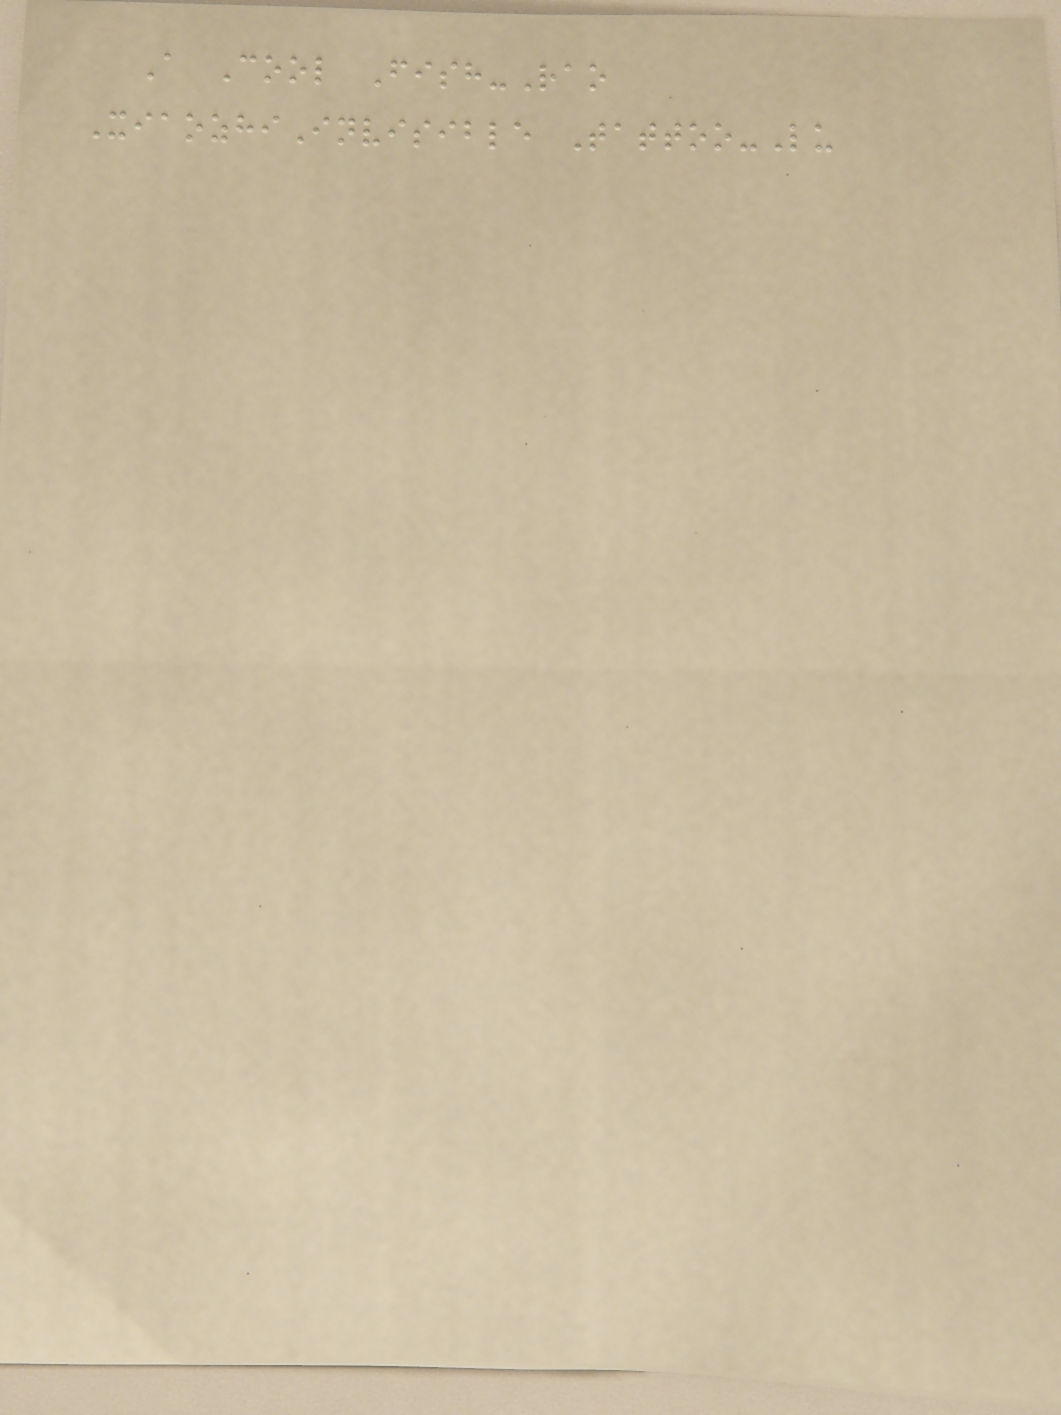A Cool Fish-Rao
XiaozhiInvisible Tattoo-Lu
